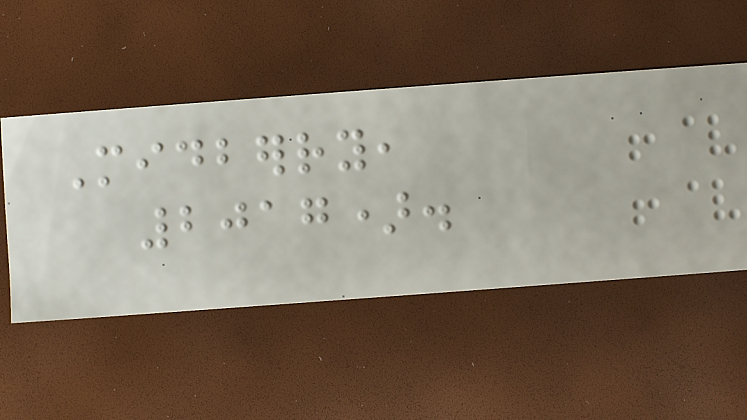Midberry,
2017).
